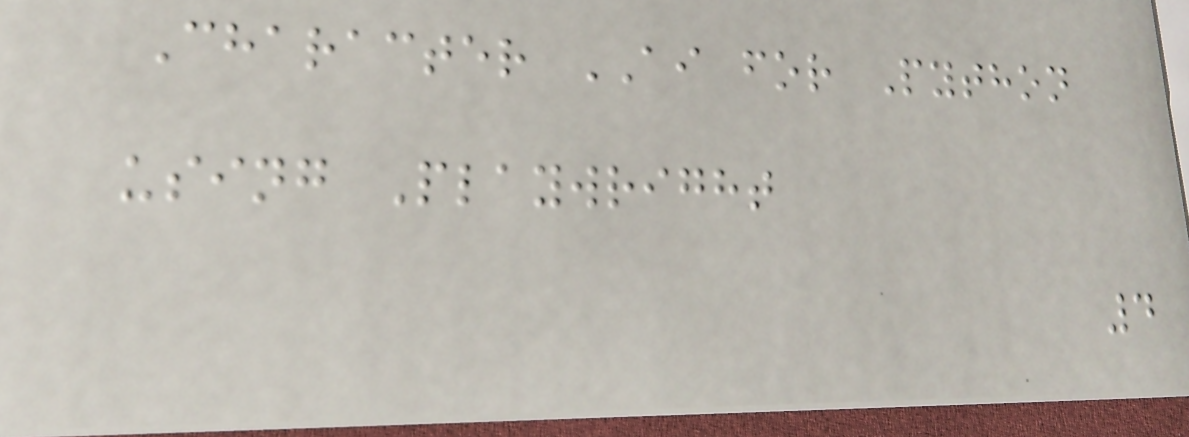Character AI for Python
using Playwright
4
